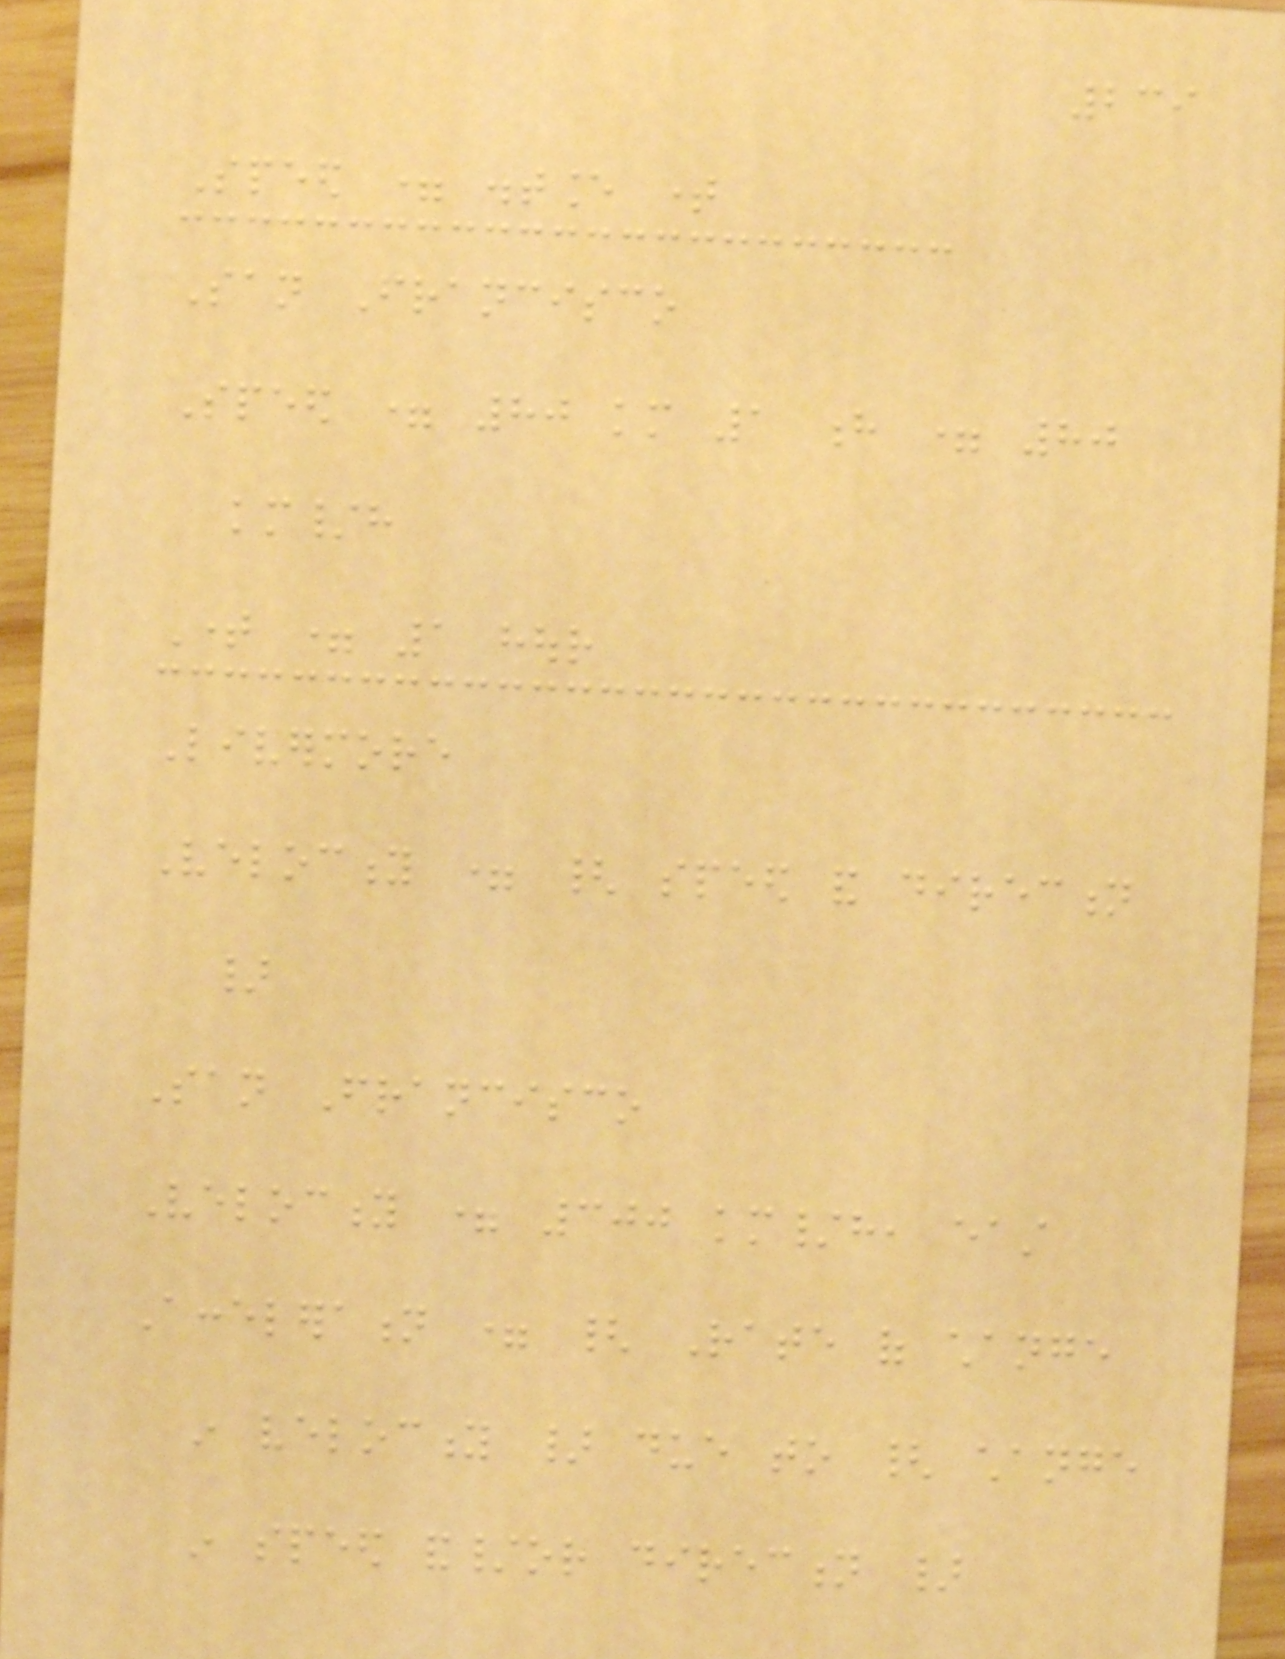239
Speed = distance time
San Francisco
Speed = 80 km 1 h = 80
km/h
Time = 1 hour
Livermore
Velocity = { speed and direction
}
San Francisco
Velocity = 300 km/h, east
Acceleration = { Rate of change
in velocity } due to { change
in speed and/or direction }
